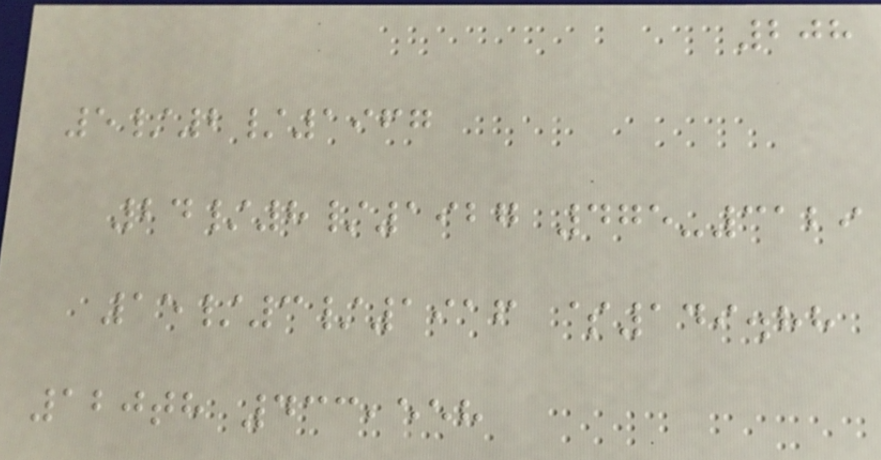208
5/2/1967
24/8/1927 475-3129
15/3/1916 $149.88
120th 433,558
